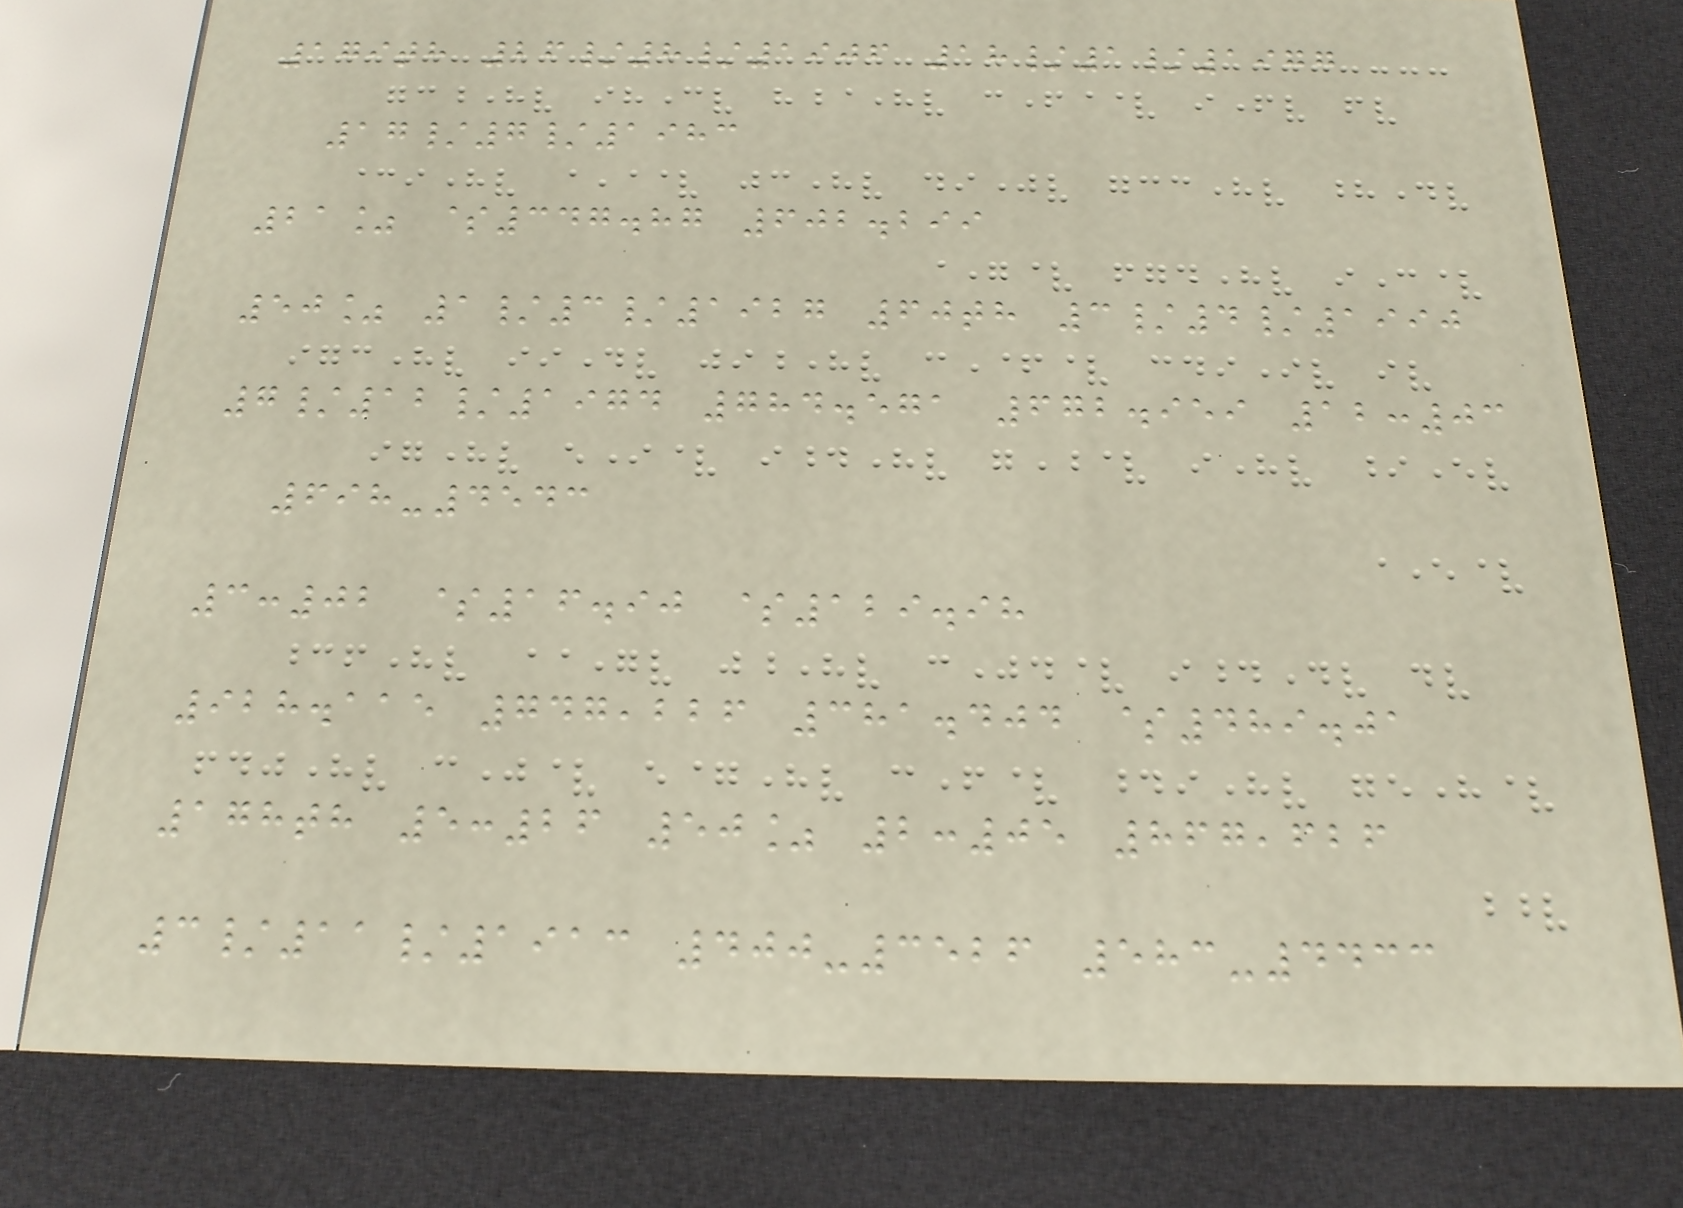179th 26/8/1906 18/1/1977
17/7/1983
21% $347.87 602.299
50% 1/3/1927 60th 3/4/1990
7/12/1974 784.571 672.959 12:03
698-4543
3:02 $16.90 $129.98
928.115 747,226 381.404 $489.01
178th 5:26 50% 2:05 867,626
3/11/1913 400-3526 583-4433
